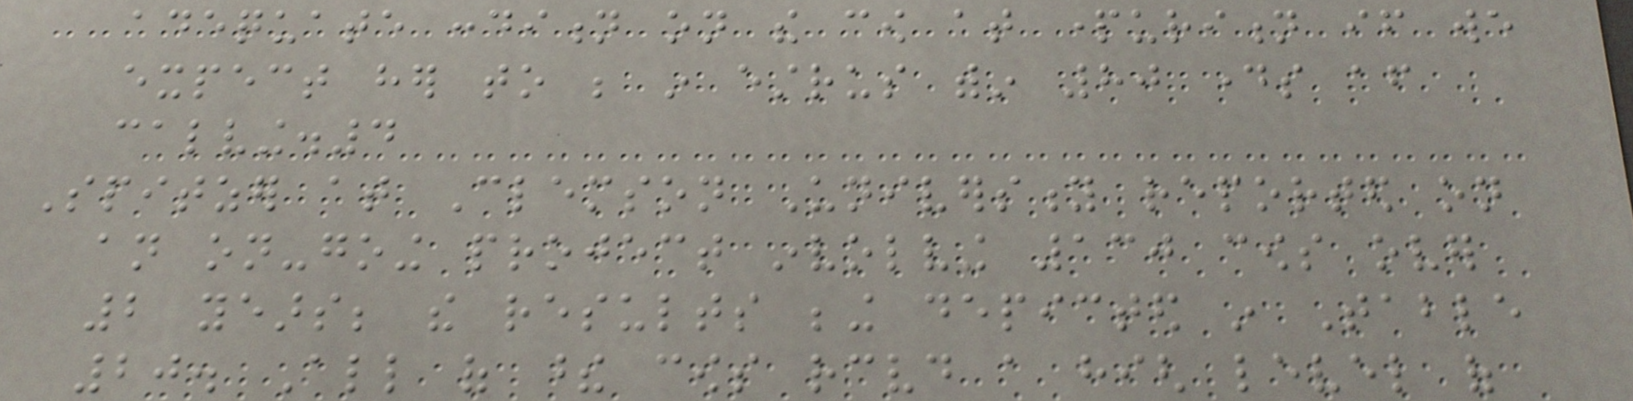adequate condition on the cow at parturition if we
expect her to be in estrus within 80 days after
calving.4
Spitzer at Clemson University reported on
an on-going project involving 130 cows over
2 years; the results being depicted in Table
20. All of these cows received a high level of
